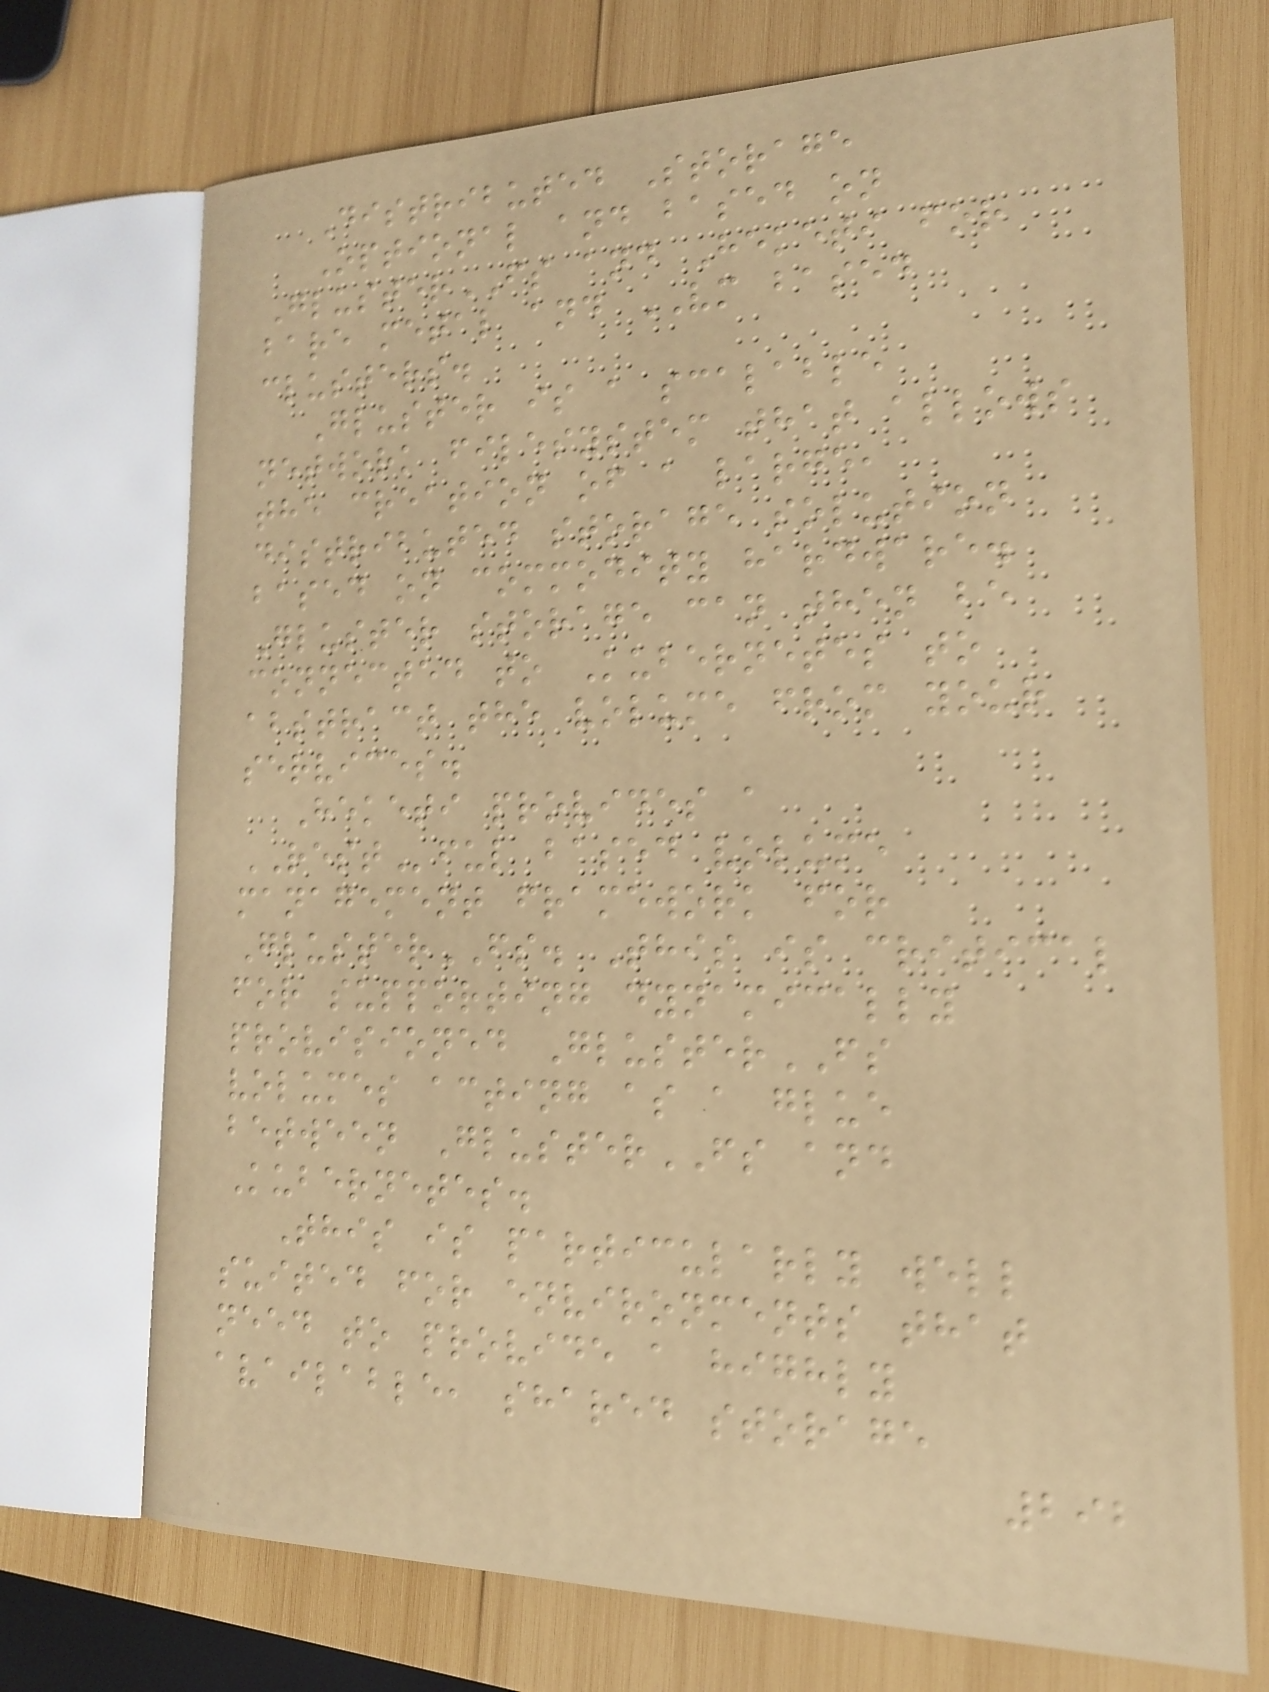Distributed Storage
Optional and based on
GlusterFS and Heketi for
bare metal and VM based
clusters.
Gluster is a scalable
network filesystem that allows
the creation of a large,
distributed storage solution
based on commodity hardware.
Gluster storage can then be
connected to Kubernetes to
abstract the volume from your
services.
Heketi provides a
RESTful based volume
management framework for
GlusterFS. This is critical
for supporting dynamically
provisioned GlusterFS
volumes acting as a glue
between GlusterFS and
Kubernetes.
This is particularly well
suited for environments that
need to provide a highly
available, shared storage
292
